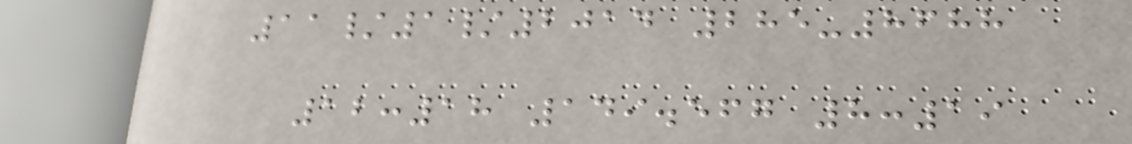11/1/2014 285-8688
12:18 149.567 8:19
